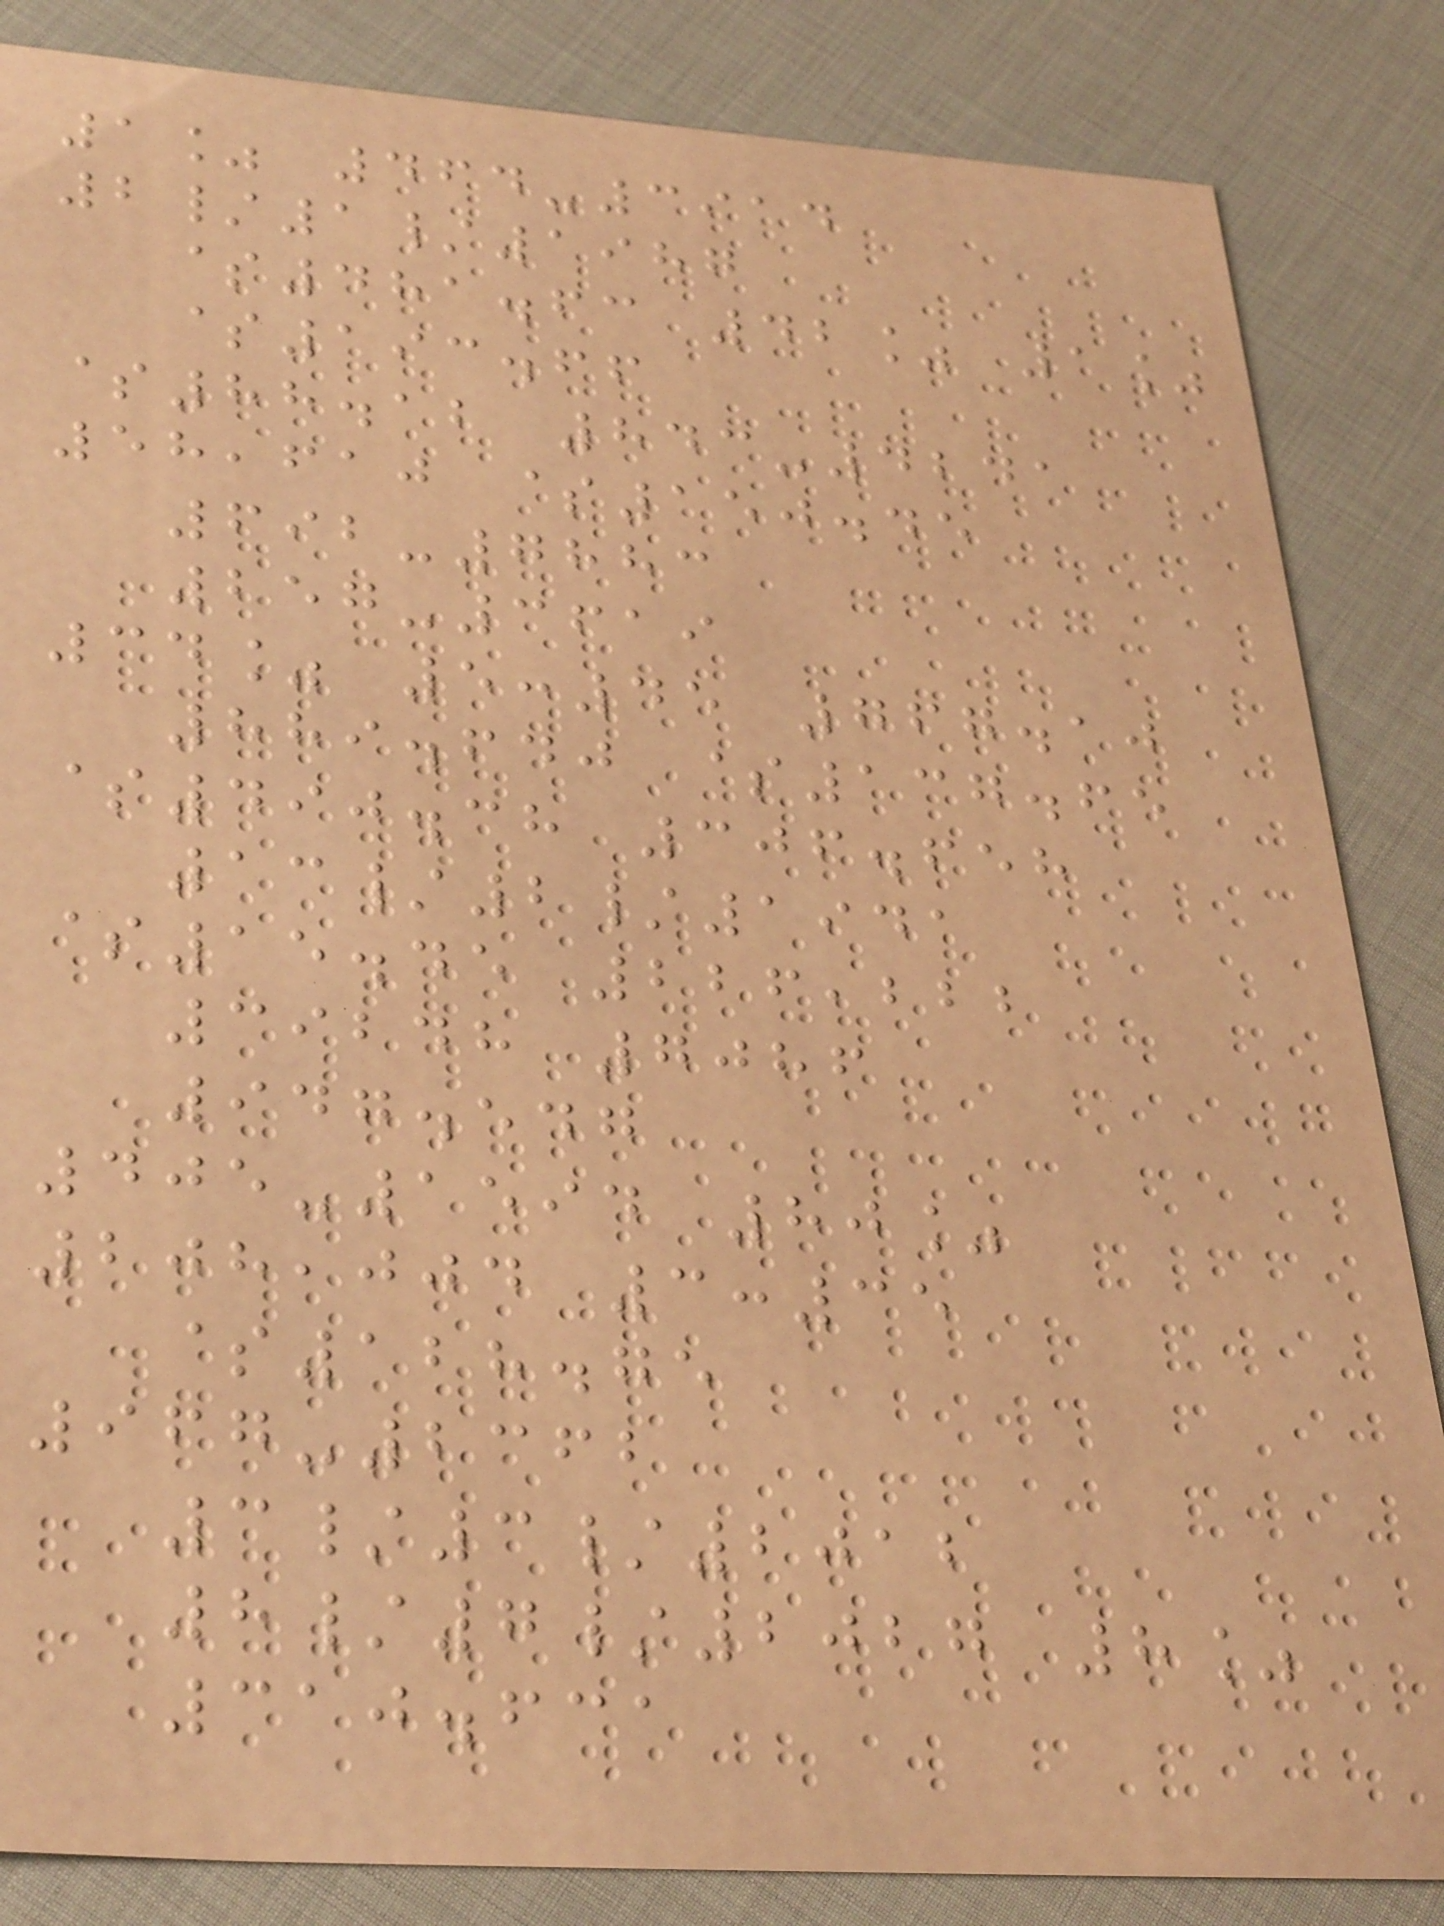1% 464-3914
2/1/1987
$481.63 42% 1%
$193.66
$88.12 843-4241
58,610 $150.45
692-7883
257-3619
34% 5:45 767.10
889.640 $137.65
$490.38 306.658
13/2/1941
$15.45 226,222
39248 7086
947.547
405-1594 80%
208,004 3:35
$128.75
967-2362
3/3/2012
8/7/2027 8%
310.631
